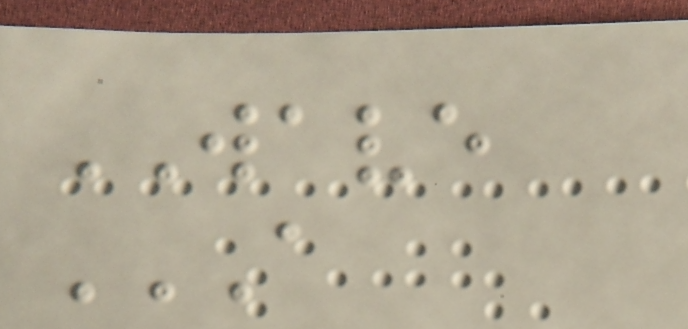WAVE
A
